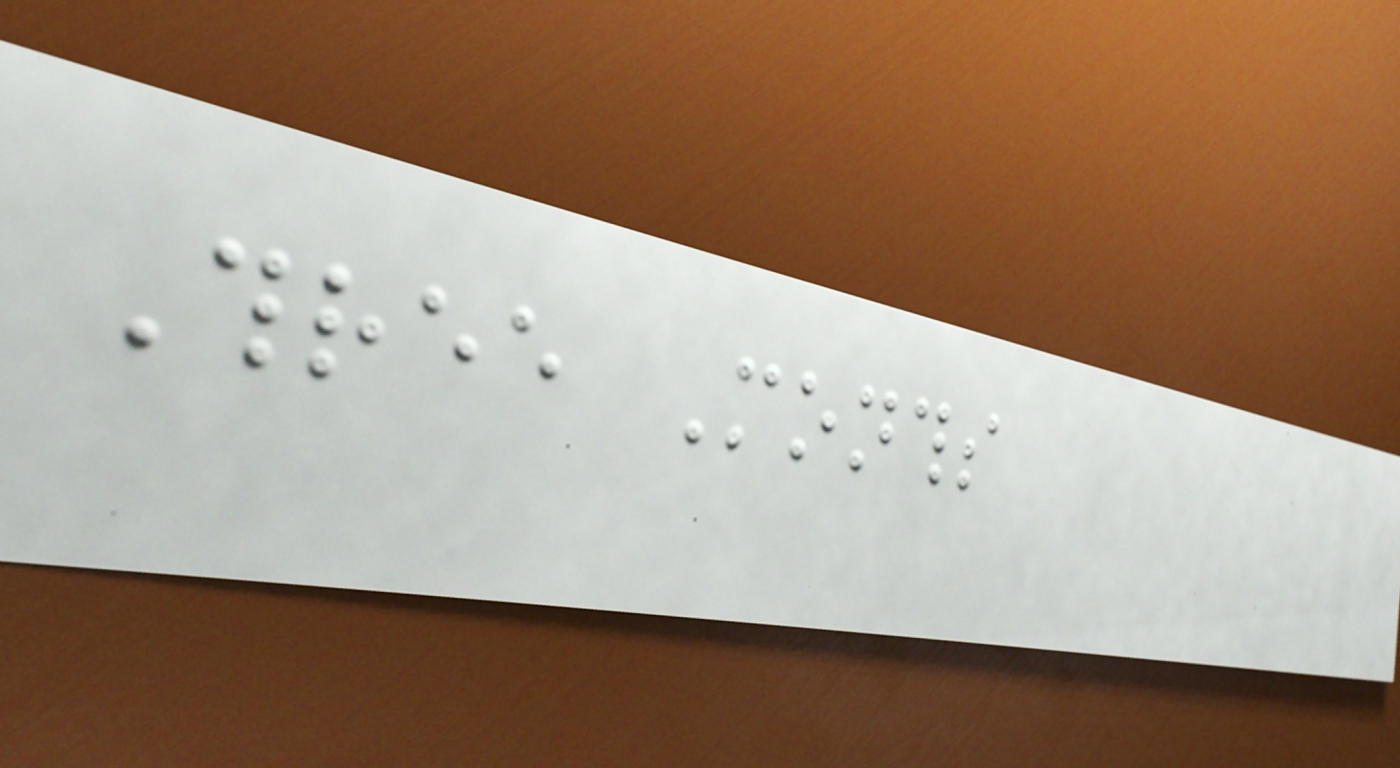Three Months
